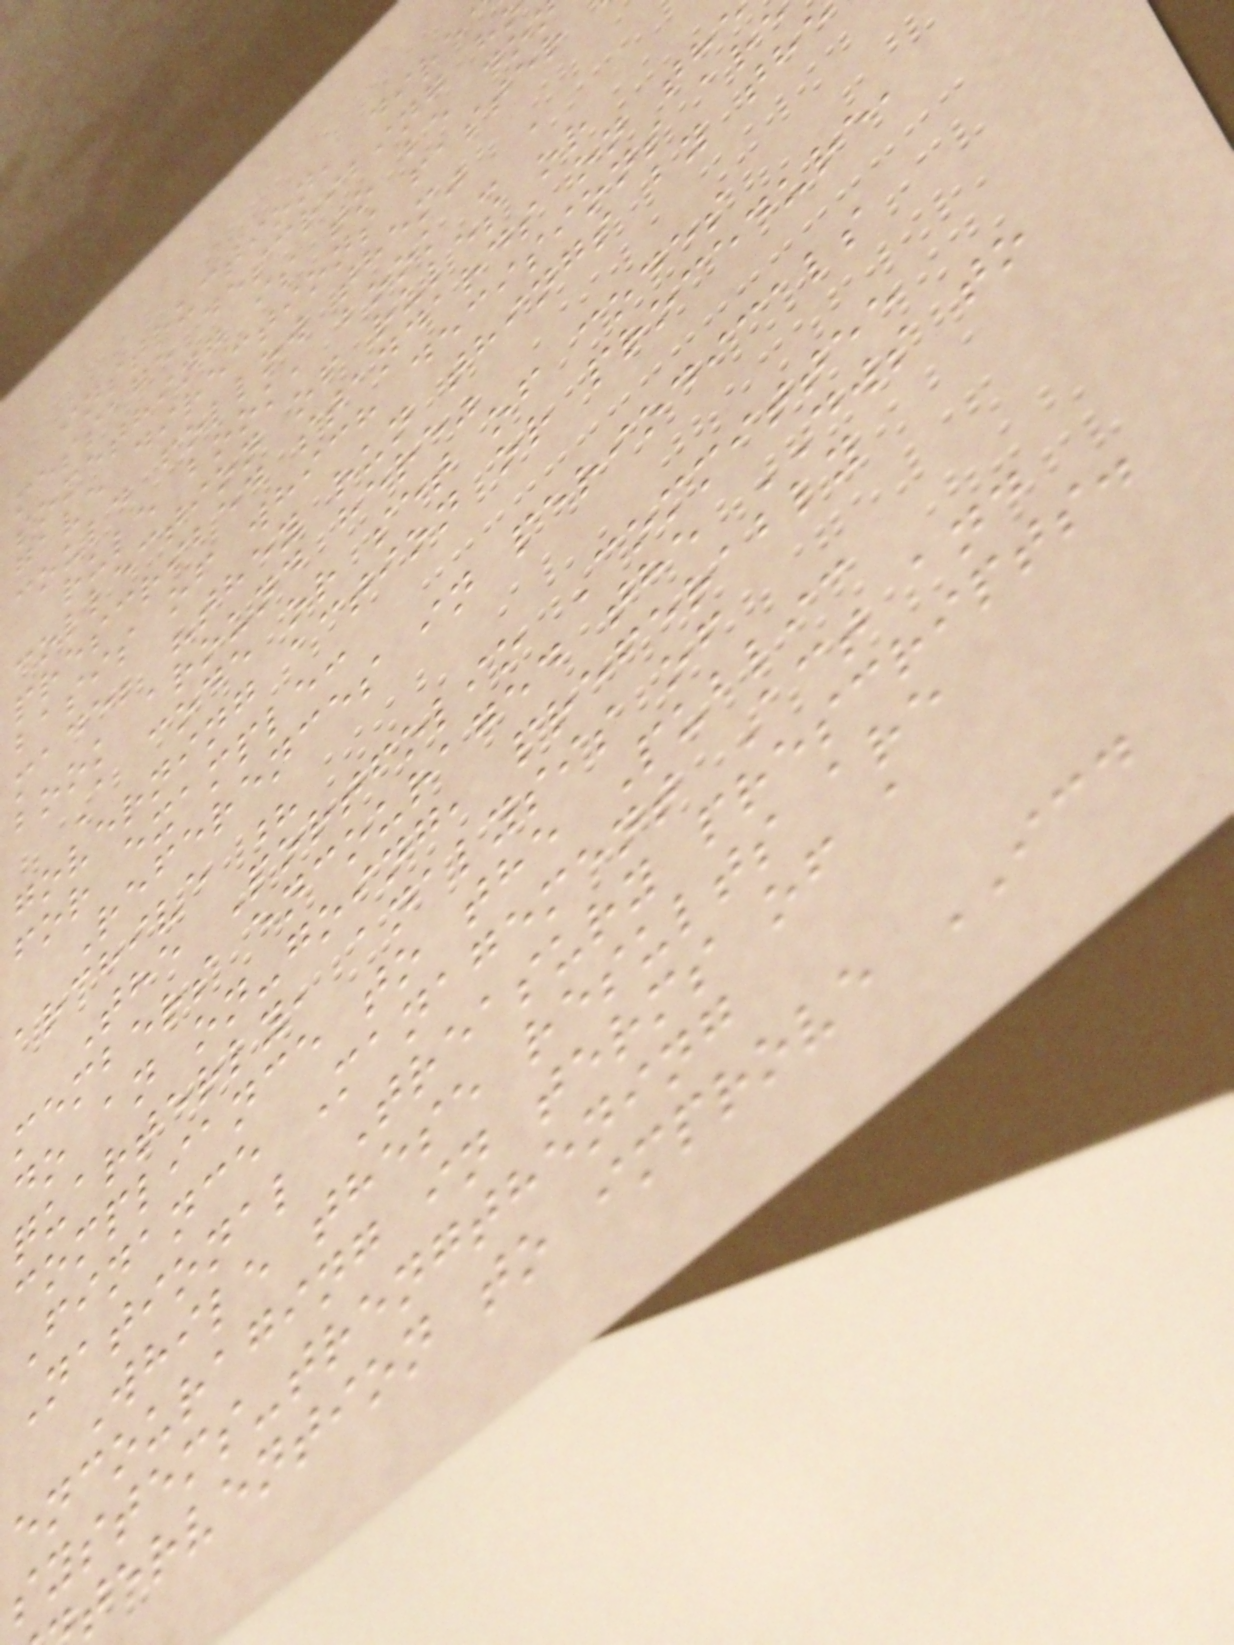instruction, dire
message describing h
something is to be do
gave directions faster
could follow them"
rule book, book - a
collection of rules or
prescribed standards on th
basis of which decisions are
made; "they run things by the
book around here"
A code or set of codes
governing action or procedure,
for example:
References in periodicals
archive ?
The Portfolio Committee
members encouraged the DWS to
do an on-going, preferably
quarterly, analysis of
compliance to the Public
Finance Management Act and
National Treasury prescripts.
While these results are
encouraging in terms of a
systems-trengthening
tervention to improve ICD
